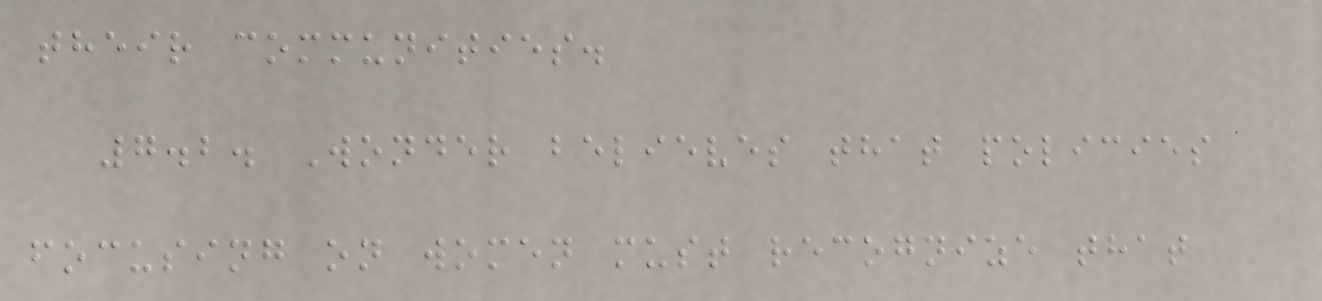their communities.
7.2. Wonder believes that policies
focusing on women must recognize that
